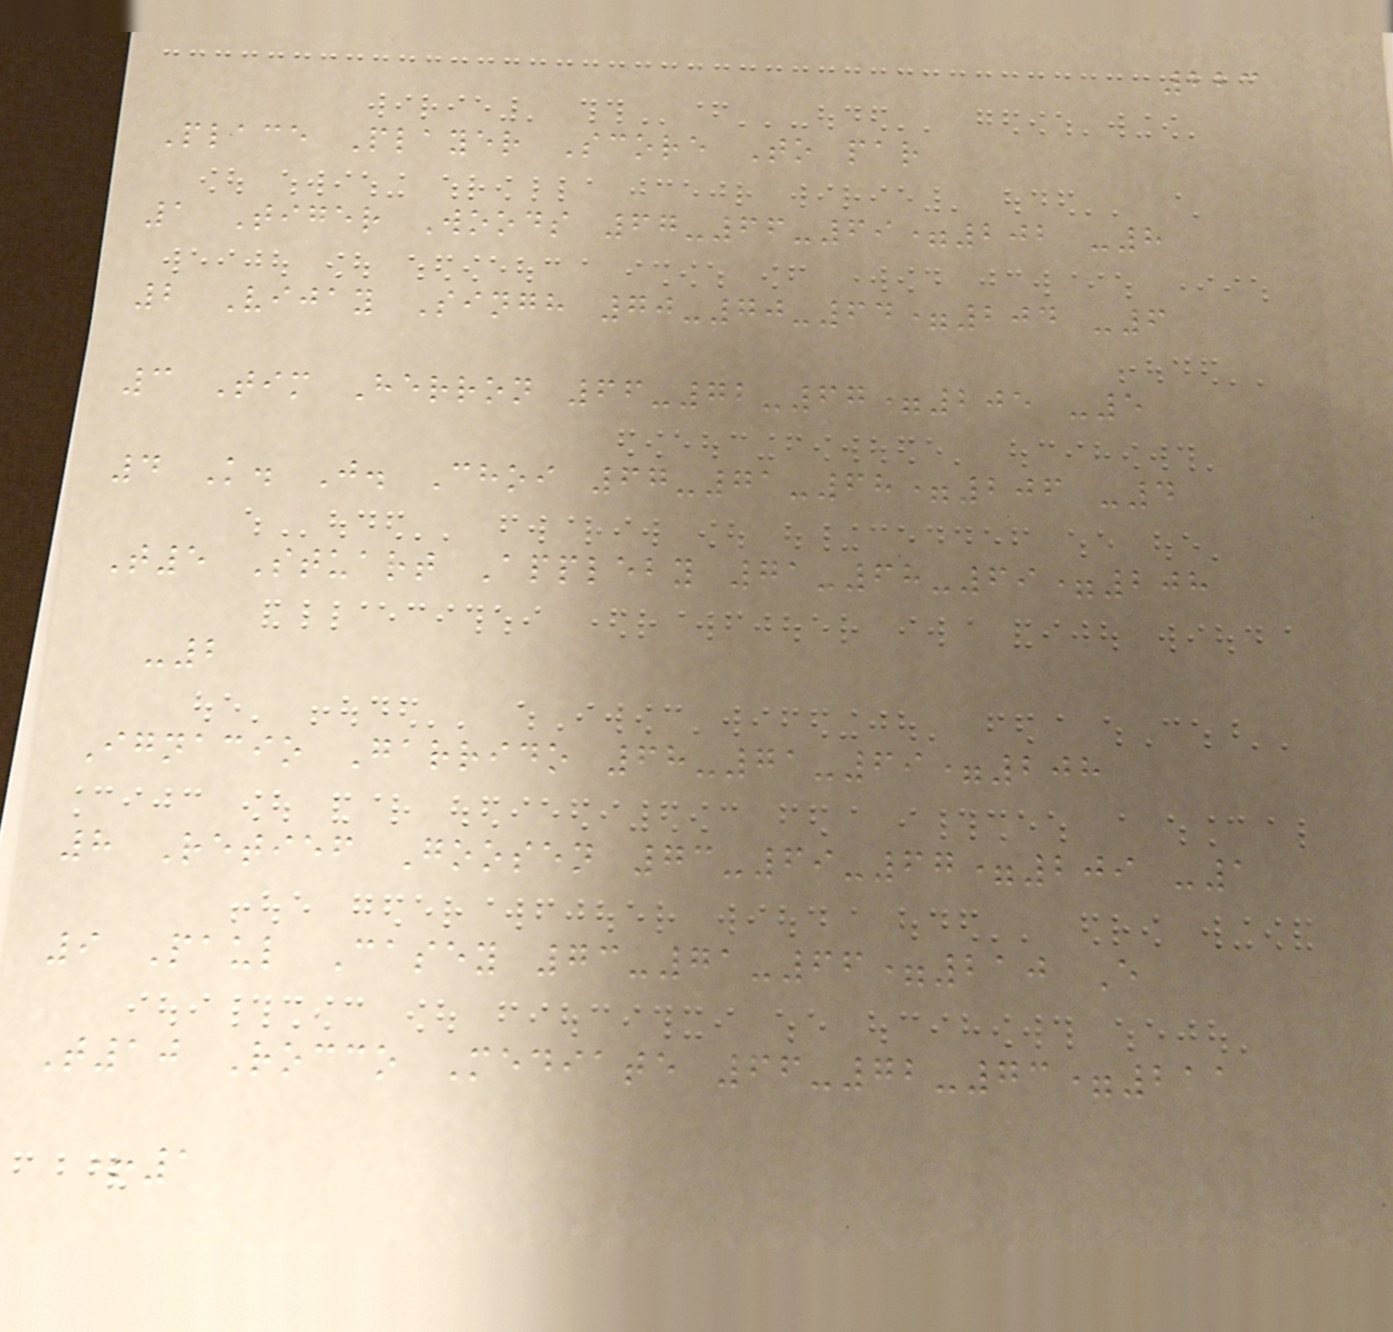223
Place Player Score To par
1 Tiger Woods 67-66-69=202 -8
2 Vijay Singh 70-70-64=204 -6
3 Tim Herron 66-72-67=205 -5
4 K. J. Choi 67-71-68=206 -4
T5 Stuart Appleby 71-68-69=208
-2
Ignacio Garrido 68-71-69=208
8 Retief Goosen 73-69-67=209 -1
9 Paul Casey 73-71-66=210 E
T10 Rocco Mediate 66-72-73=211
+1
